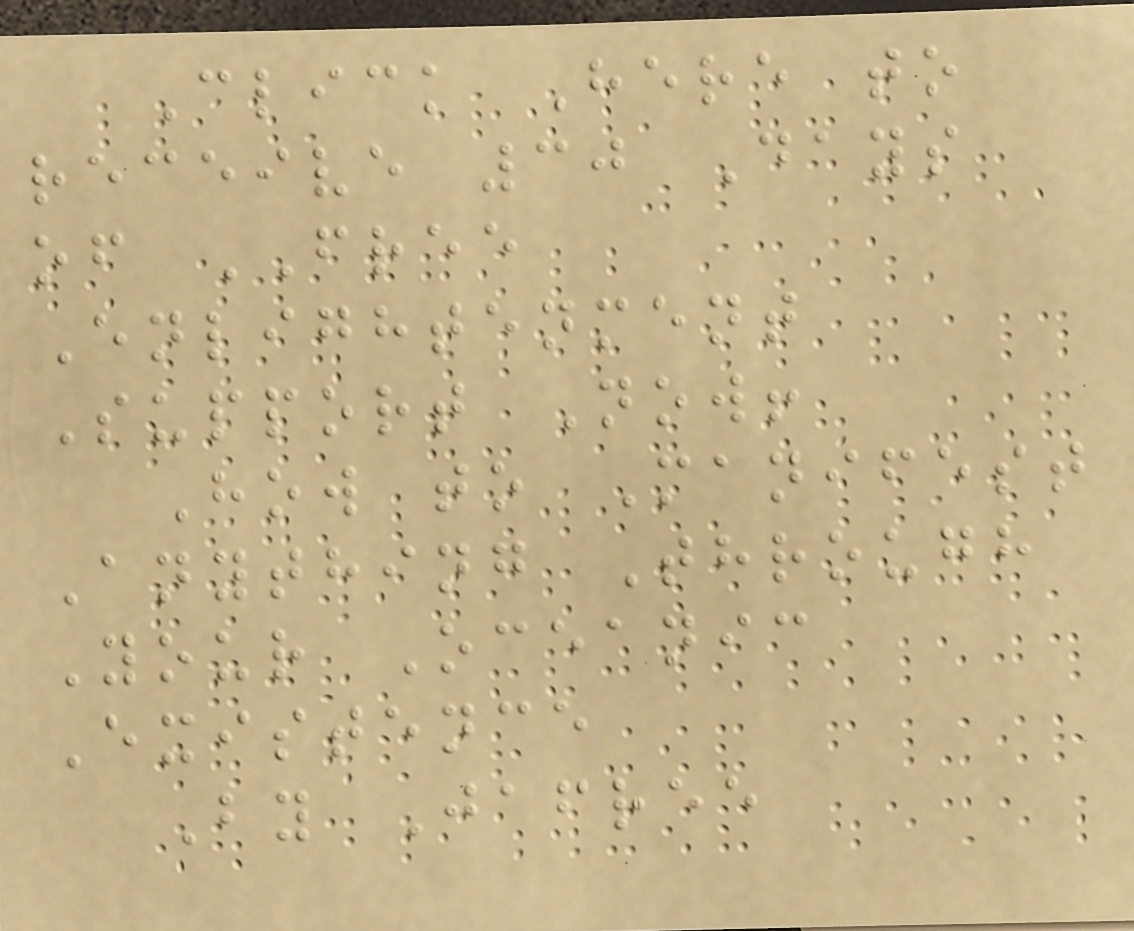Click Here to
receive 30 Days
of FREE
Enlightenment
Support Now!
How to Manifest
Anything Through
Your Oceanic
Existence
By Jafree
